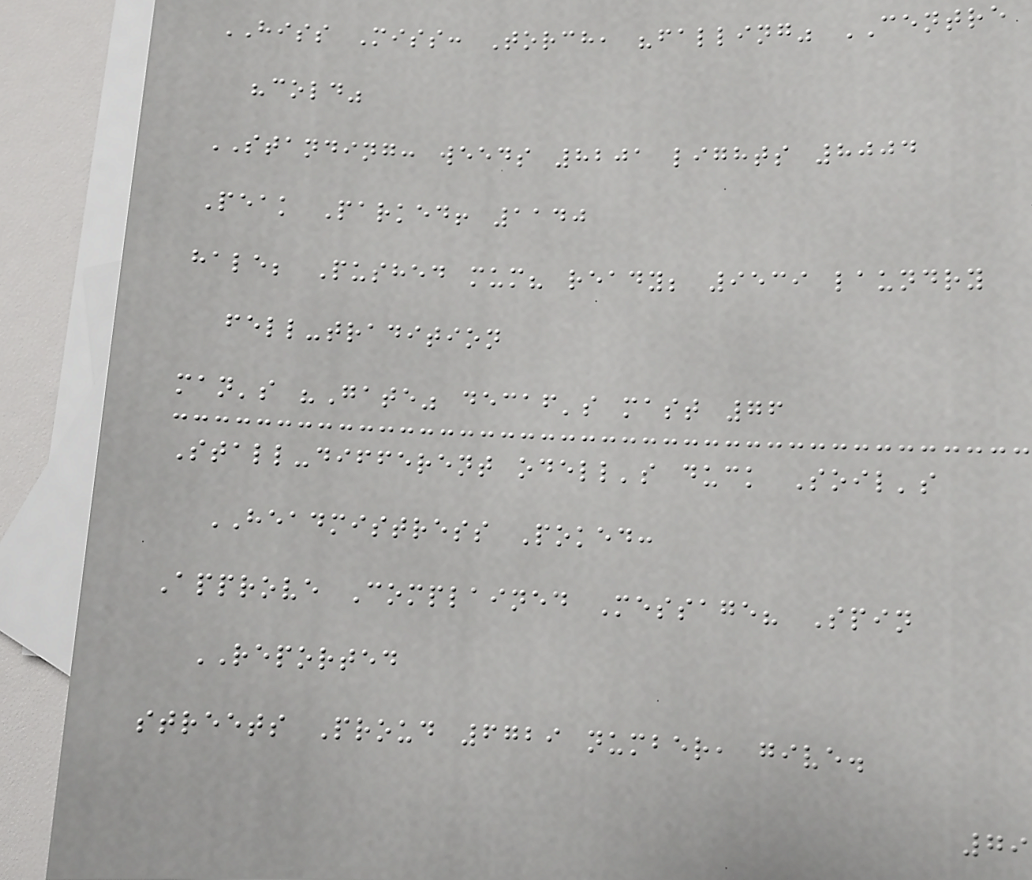HISS Miss: Torch, "falling" CENTRE
"cold"
STANDING: weeds 8201 lights 8004
Peak Parked! 1140
hale; Pushed mum? ready; 9539 laundry
fell-tradition
man's "Gate" decaf's mast 76
Stall-different odell's duck Soil's
HEADMISTRESS Poked:
Approve Complained Message? Spin
REPORTED
streets Proud 6729 number, give.
79
